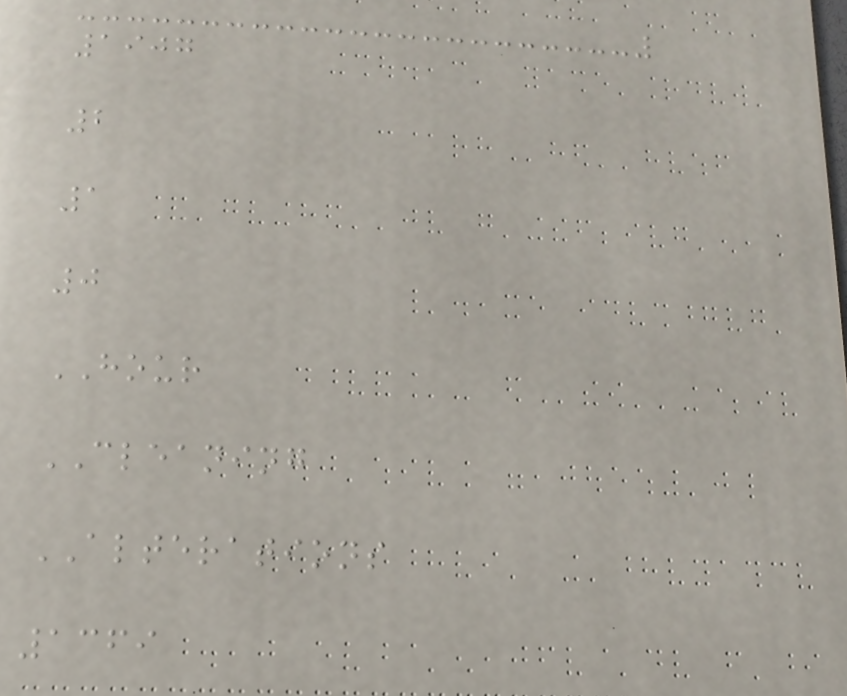1907
2
1
0
HOUR
CLEANING
ALTERATIONS
1369
